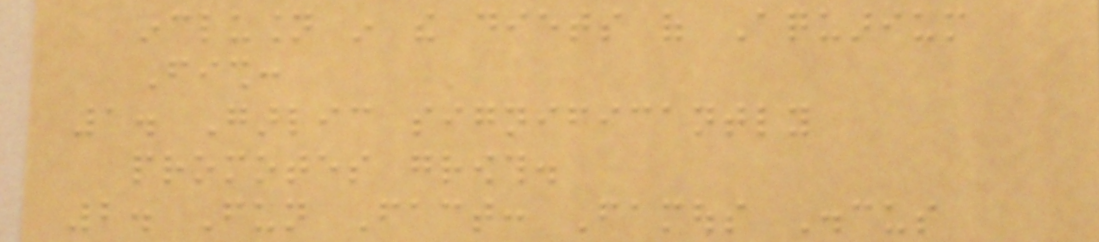inclusion in the diets of Aquarium
Fish:
1. Garlic significantly
promotes growth.
2. Fun Fact: Famous Discus
